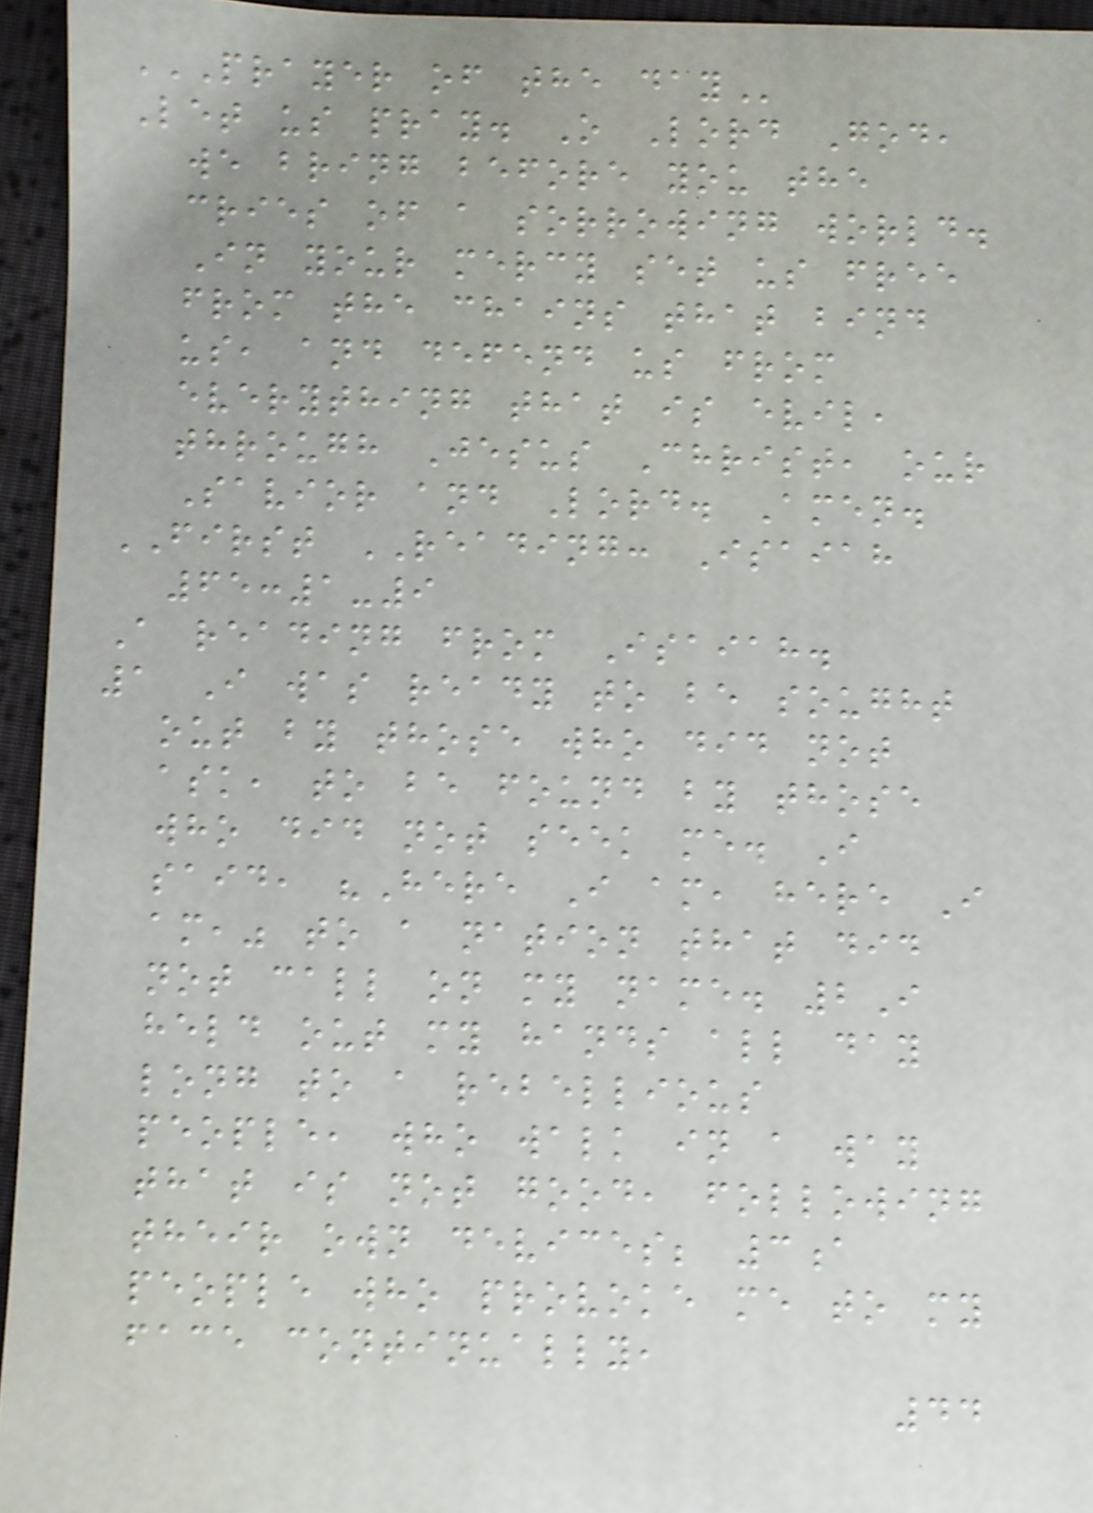PRAYER OF THE DAY
Let us pray. O Lord God,
we bring before you the
cries of a sorrowing world.
In your mercy set us free
from the chains that bind
us, and defend us from
everything that is evil,
through Jesus Christ, our
Savior and Lord. Amen.
FIRST READING: Isaiah
65:1-9
A reading from Isaiah.
1 I was ready to be sought
out by those who did not
ask, to be found by those
who did not seek me. I
said, "Here I am, here I
am," to a nation that did
not call on my name. 2I
held out my hands all day
long to a rebellious
people, who walk in a way
that is not good, following
their own devices; 3a
people who provoke me to my
face continually,
44
